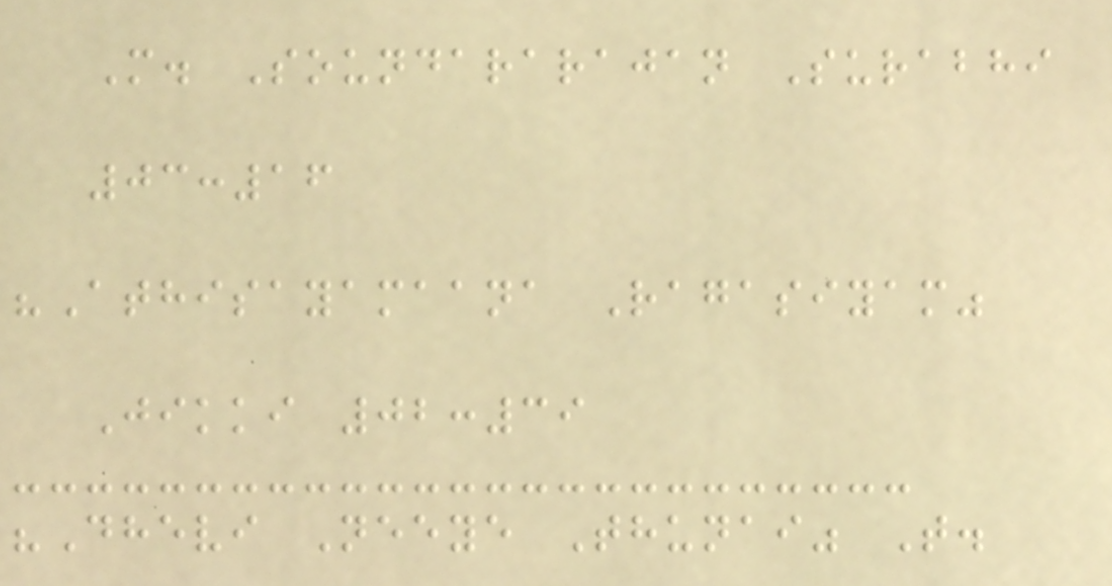M. Soundararajan Surabhi
03:16
"Athisayamaana Ragasiyam"
Jikki 02:39
"Dhevi Neeye Thunai" T.
